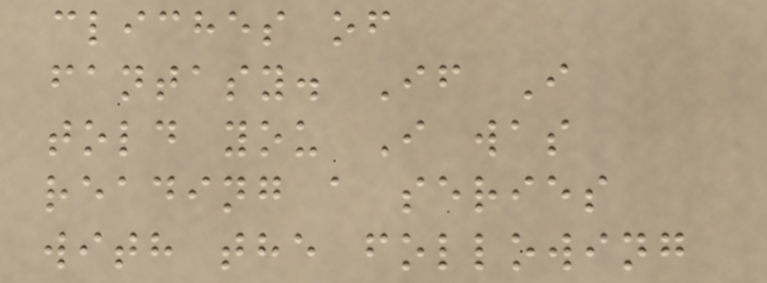cliches of
fantasy. If I
told you I was
reading a series
with the following
